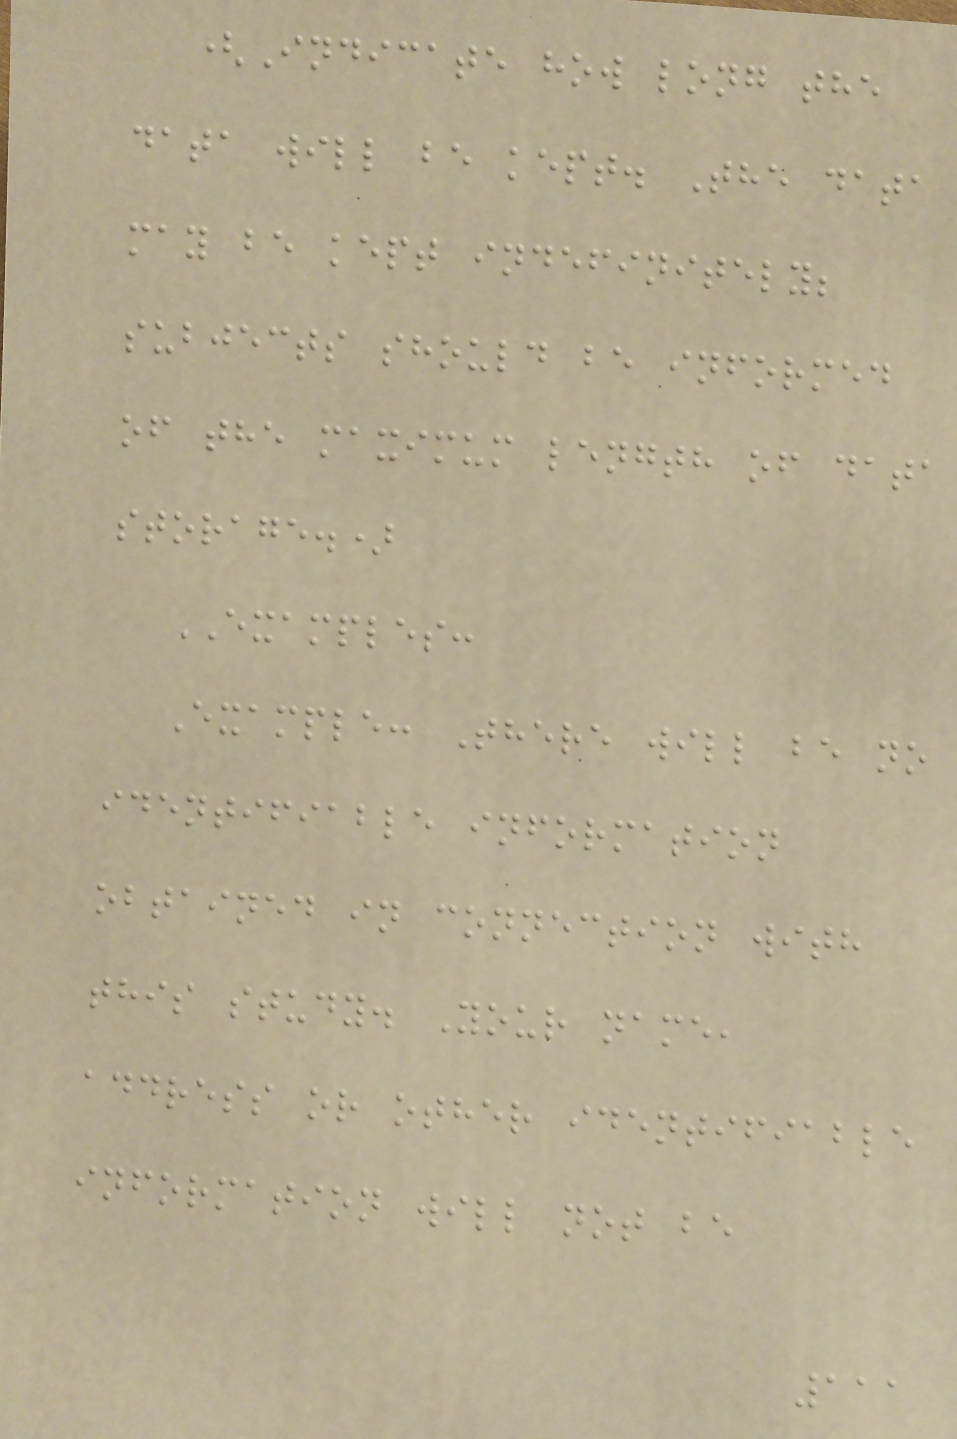(Indicate how long the
data will be kept. The data
may be kept indefinitely;
subjects should be informed
of the maximum length of data
storage.)
EXAMPLES:
Example: There will be no
identifiable information
obtained in connection with
this study. Your name,
address or other identifiable
information will not be
111
